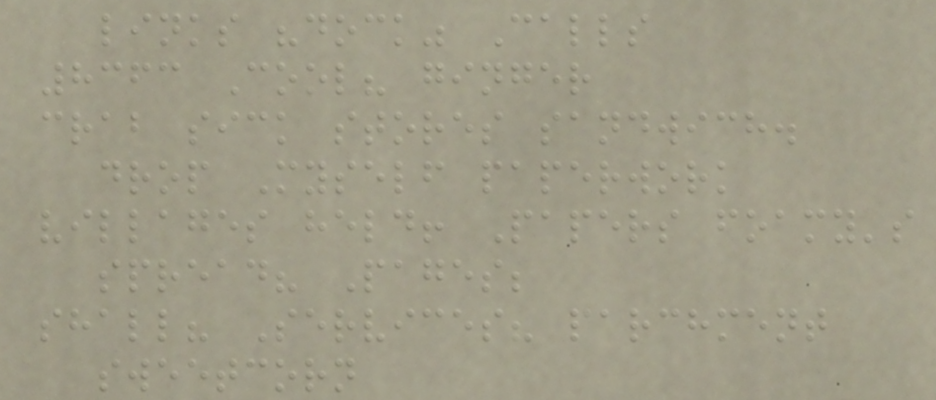links "dock" Calls
8363 Cool? ginger
crab sick stores sandwich.
drop Myself paperwork
villages held! Papers foamy's
spread? Pages;
shall? Services? parchment
sweetcorn
